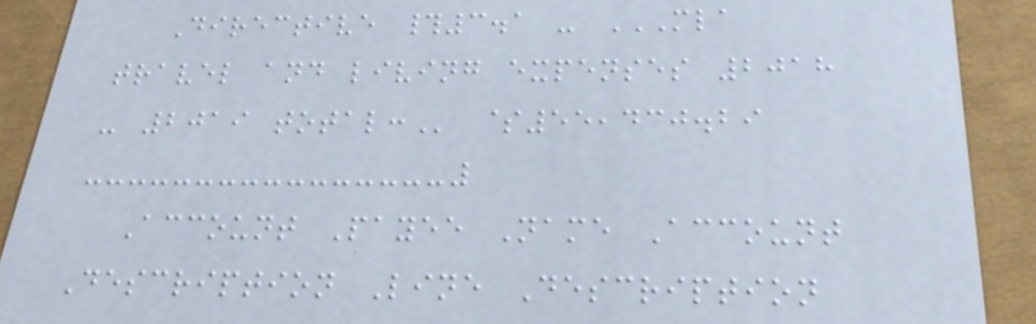Directive #3.1 - MLA
TRAVEL AND LIVING EXPENSES 2018
- 2019 TOTAL: $55,430.29
Account Payee Name Account
Description Line Description
